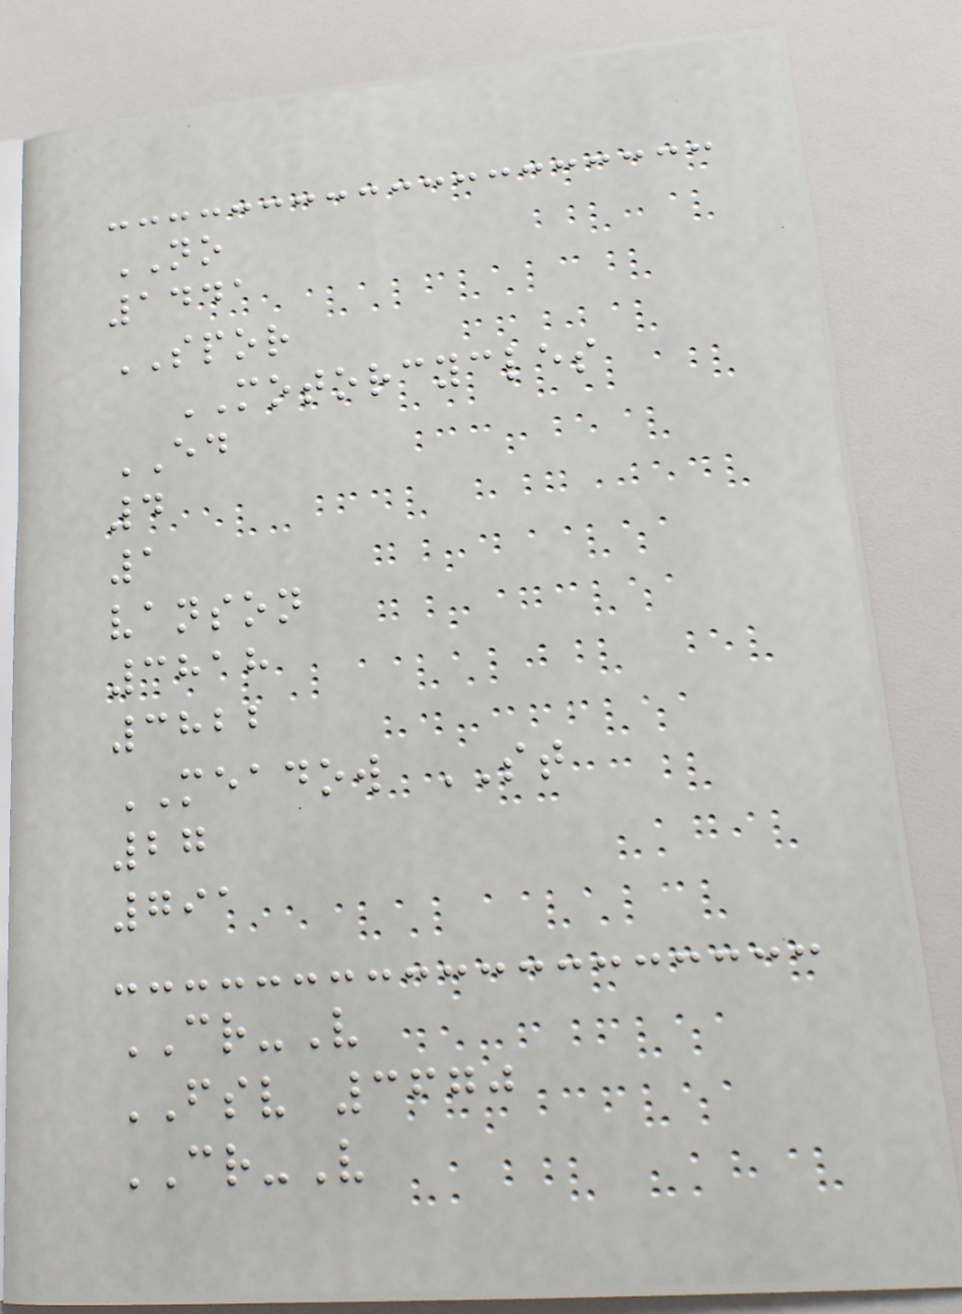NO
1441
SPOR
MOTORCYCLES
ED
4
1
vanson
3818
3822
MEADOW ST
27
791
CR-V
FSV 3670
CR-V
